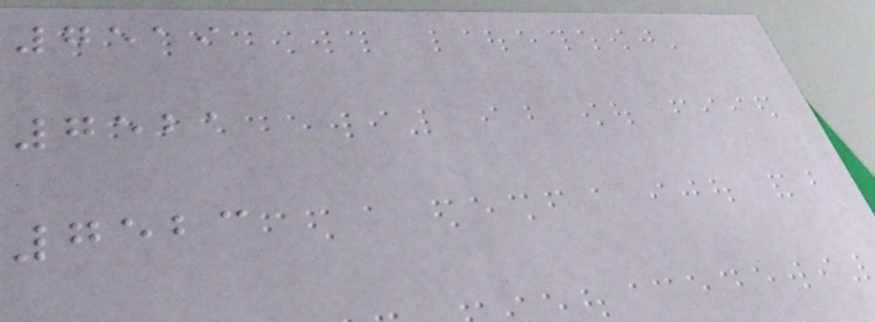7519
7521
7523
